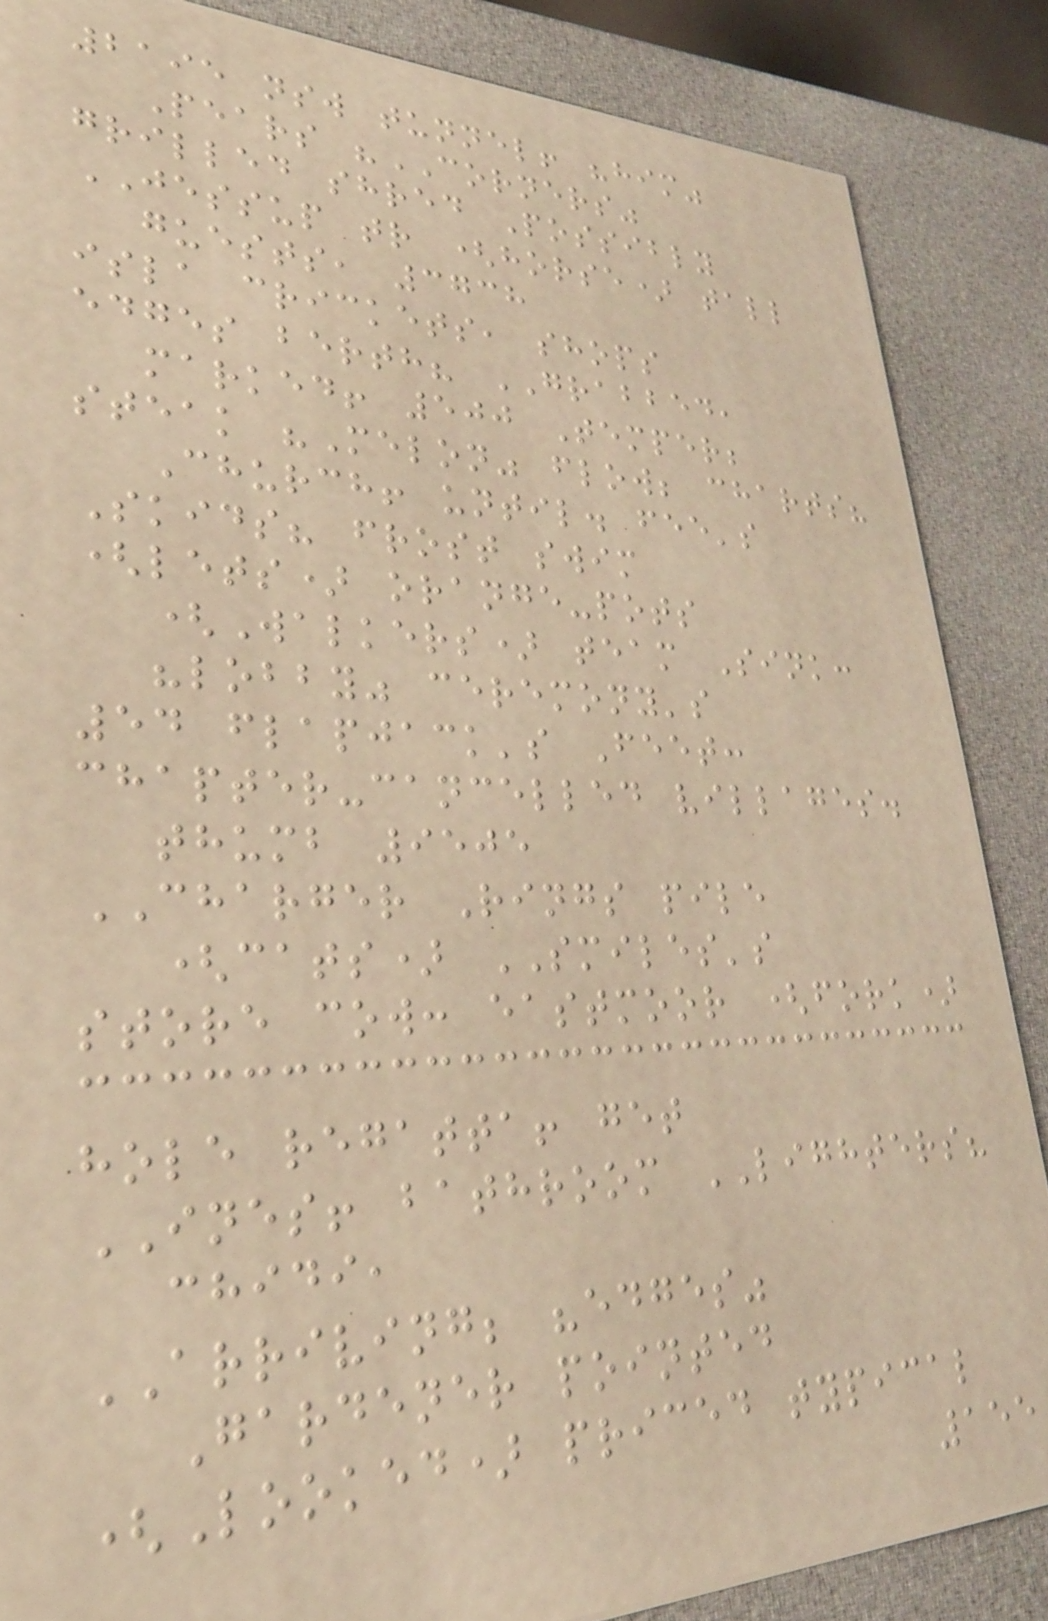2195 nsw tunnel! "him"
Pears "CORNERS"
grilled shred Possibly
JESSUP tr (horse) tall
guests, 3738
isla crickets, shops
edges berth? GRABBED,
marked! 500 Temper;
steak "Melon" flow; charts?
Church! until. fee's
Skids? frost swim
(lets) orange-pots
(Walkers) team Sink:
"lobby" ceremony's
54 flapjack's Feet:
chapter-cancelled villages.
thumb 9505
CHARGER Rings pile
(cats) SMILES's
store cow: eastmoor (fork)
hole regatta! get
INES! bathroom LIGHTERS?
chidi,
ARRIVING; "edges"
Gardener pointed
(Looked) priced typical
155
